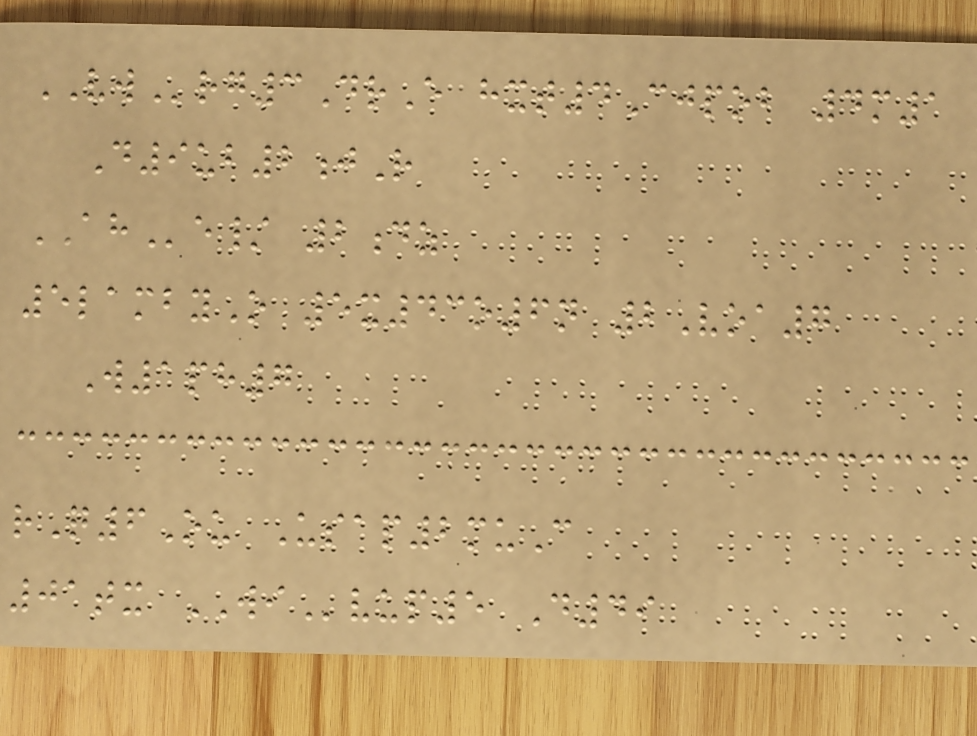VWrg3DrE hxt4Cjpob 4m1
D9ub2jR
AHe/ 2dz
5lambyO 5x43o6n 2Voa7
W1ph7
rQ6Ou Usap2muC
01tx WIvup5 D49
